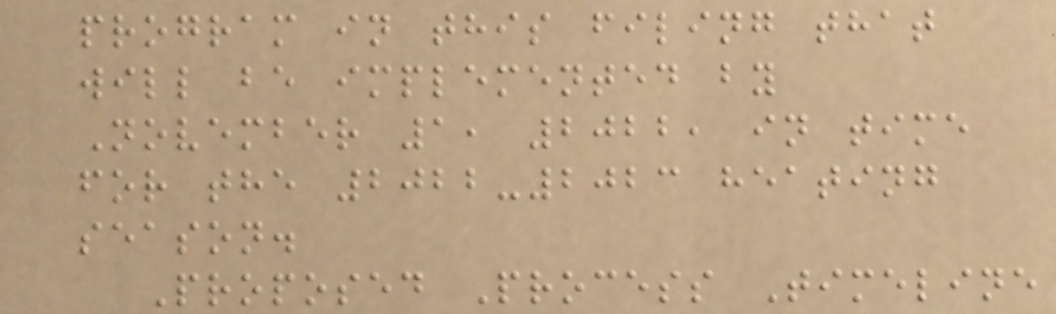program in this filing that
will be implemented by
November 1, 2022, in time
for the 2022-2023 heating
season.
Proposed Process Timeline
